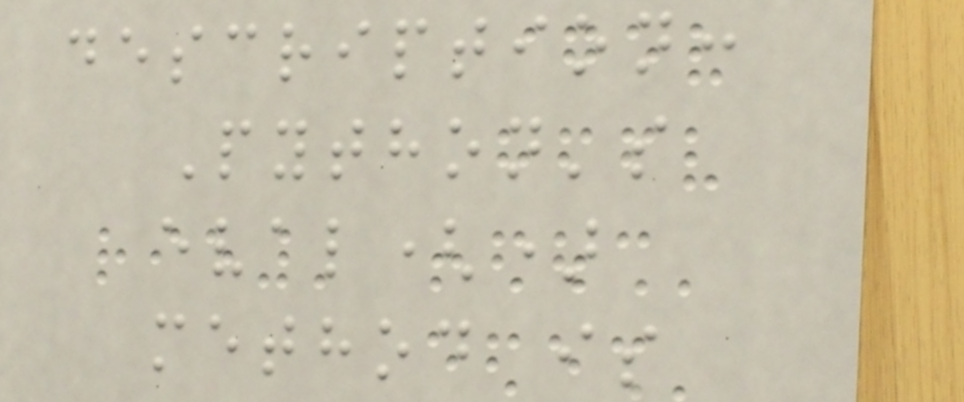description:
Python's
eval()
method is
